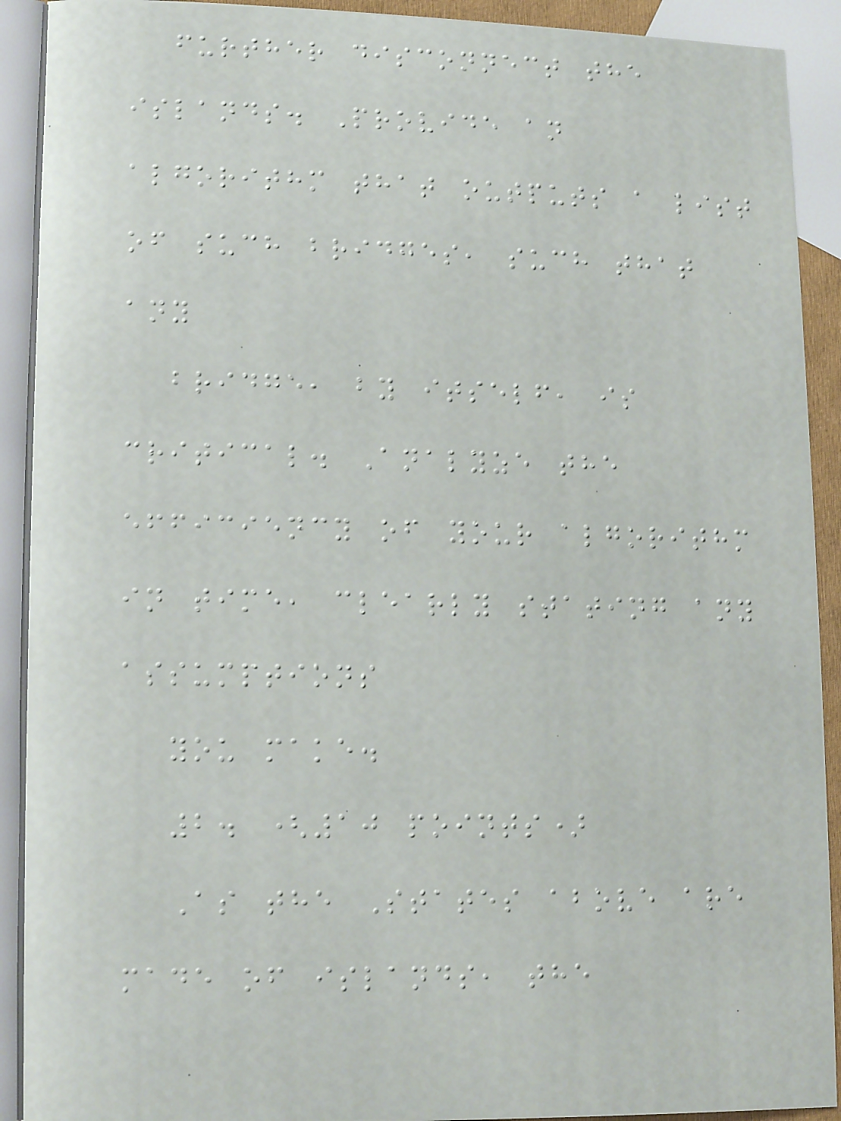further disconnect the
islands. Provide an
algorithm that outputs a list
of such bridges, such that
any
bridge, by itself, is
critical. Analyze the
efficiency of your algorithm
in time, clearly stating any
assumptions
you make.
2. (10 points)
As the States above are
made of islands, the
